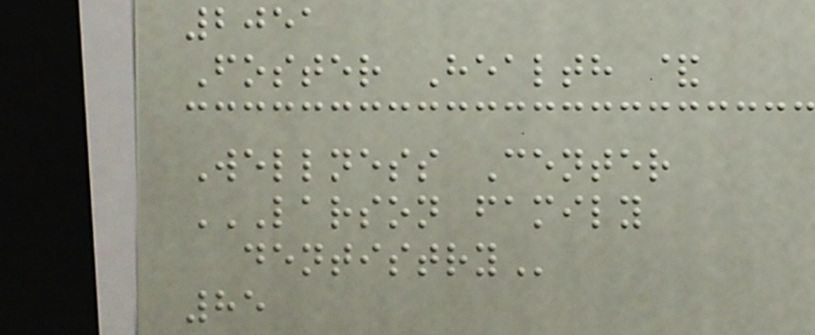2051
Foster Health &
Wellness Center
LARSON FAMILY
DENTISTRY
85
